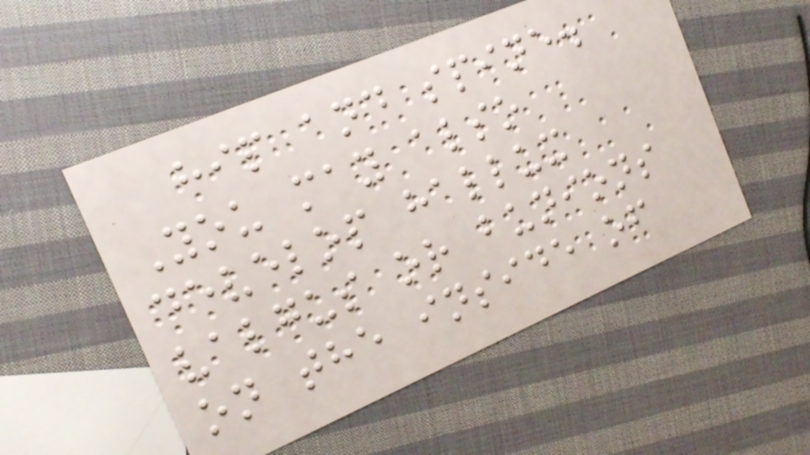hip and spine.
You may also
develop hallux
valgus or bunions
on the inside of
